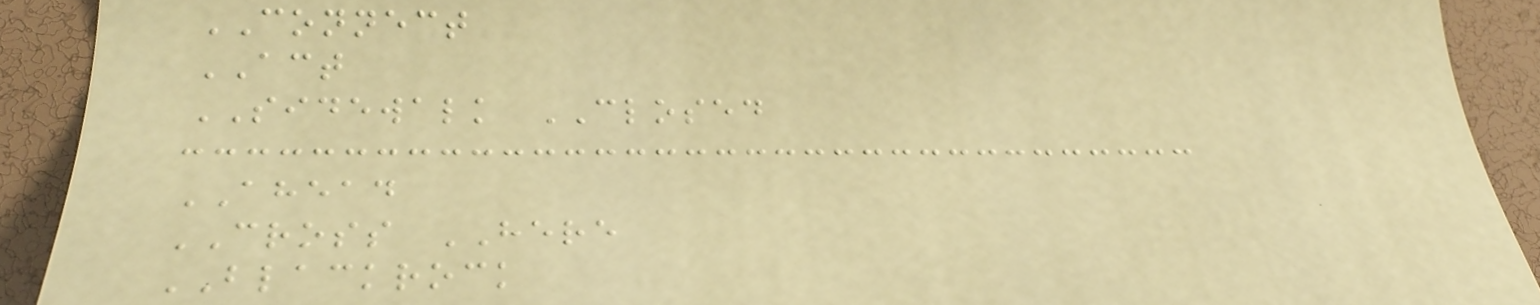CONNECT
ACT
SIDEWALK CLOSED
AHEAD
CROSS HERE
BLACKROCK
